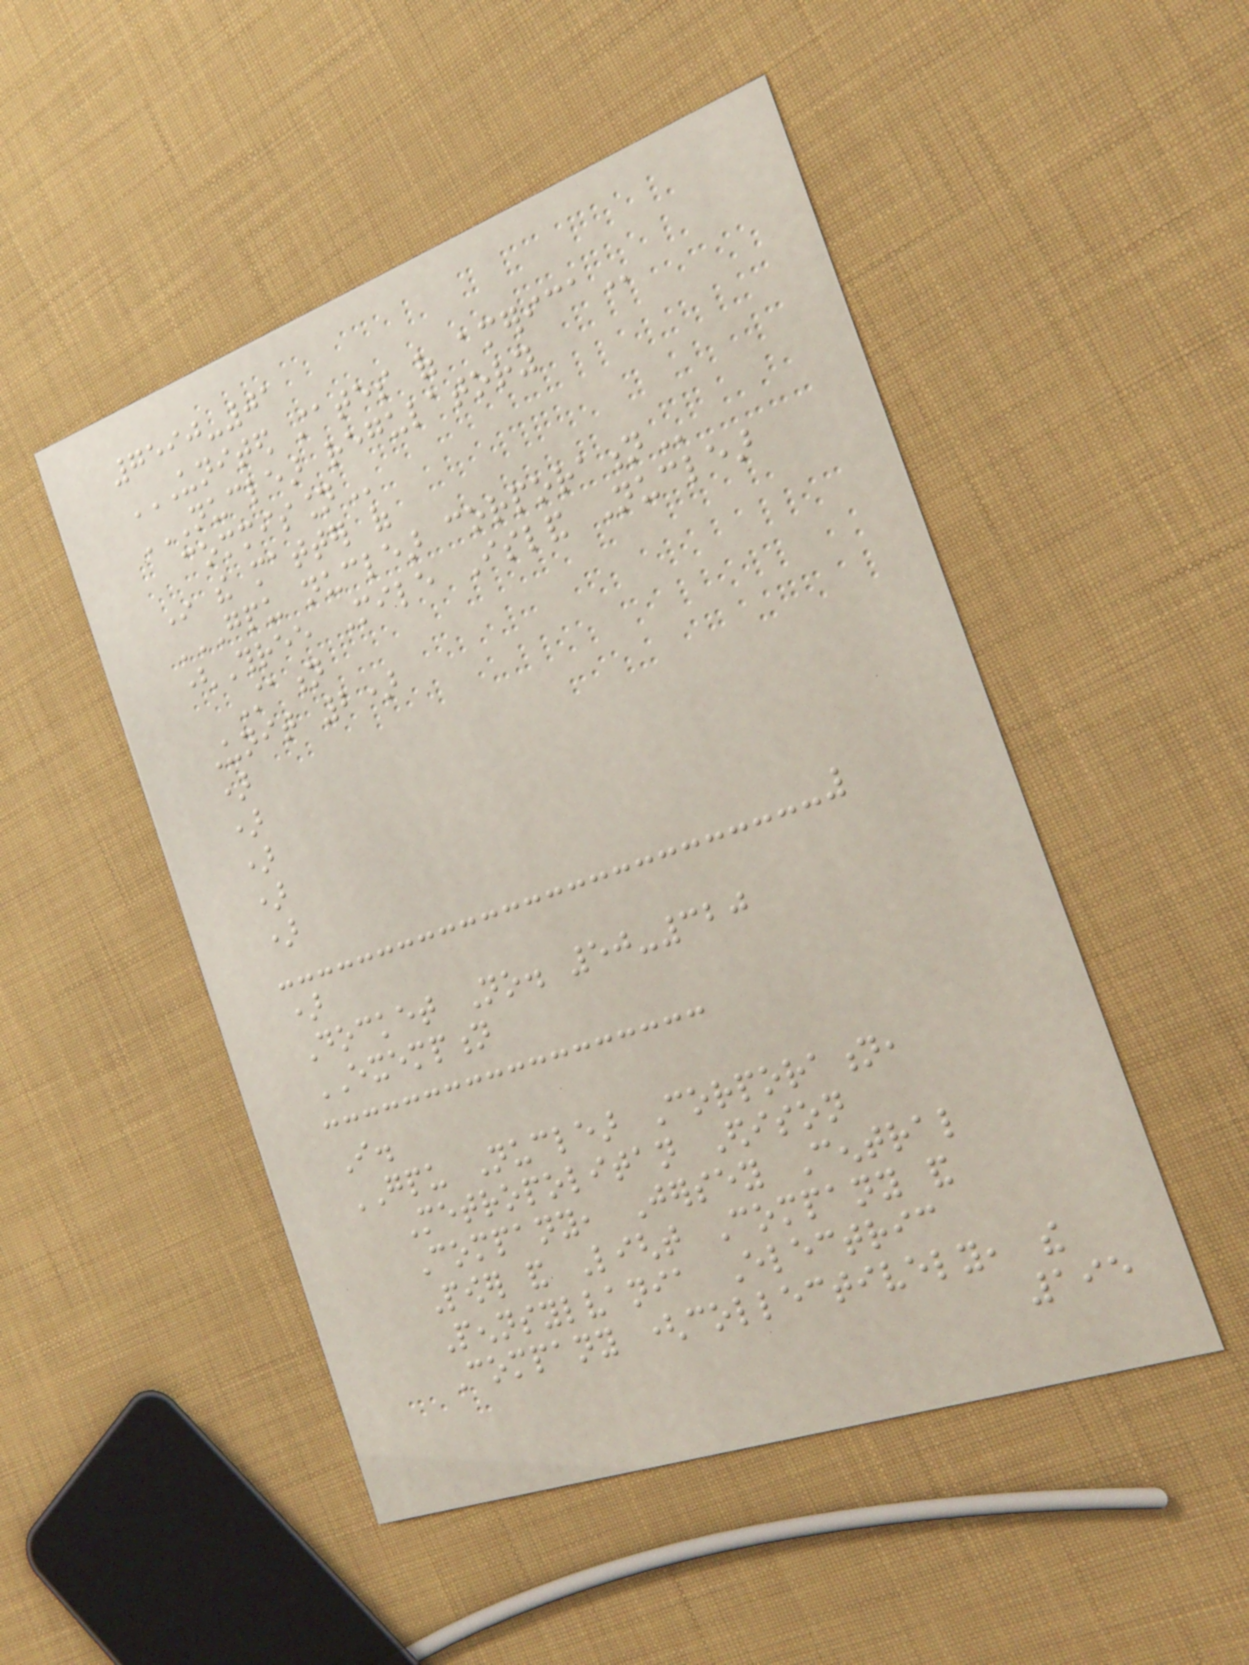7590-01
UNITED STATES OF AMERICA
NUCLEAR REGULATORY
COMMISSION
In the matter of
GPU NUCLEAR CORPORATION
(Three Mile Island Nuclear
Station
Unit 2)
)
)
)
)
)
)
Docket No. 50-320
EXEMPTION
I.
GPU Nuclear Corporation,
Metropolitan Edison
Company, Jersey Central
Power and Light Company and
Pennsylvania Electric
Company (collectively, the
195
